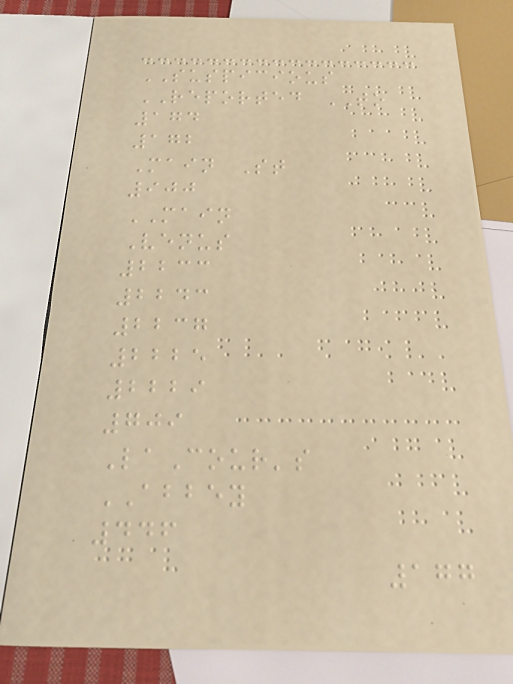SUSPICIOUS
REPORTED TO
174
172
Main St
900
MAIN
Venus
2233
2243
2237
2225
2229
709
LaCour's
ABBEY
446
177
